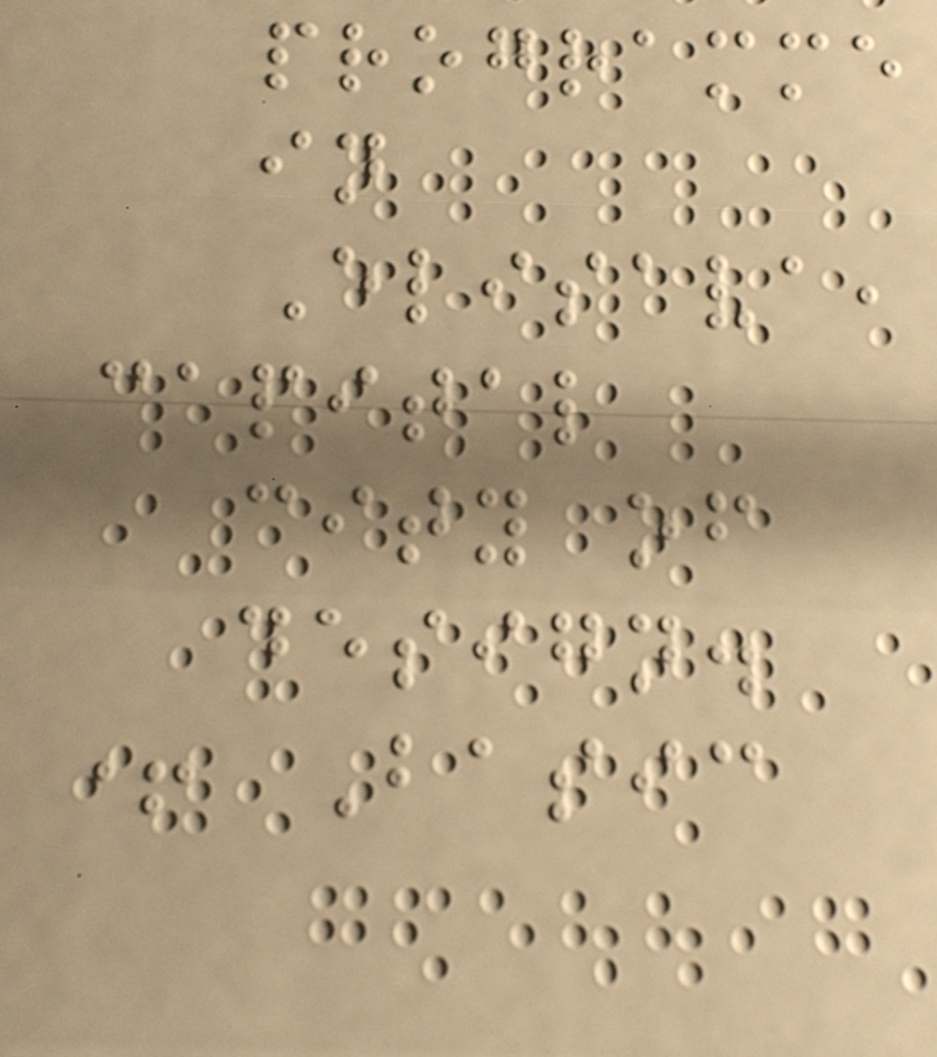programme
in
Elisava,
capital
city of
design.
+ Basic
